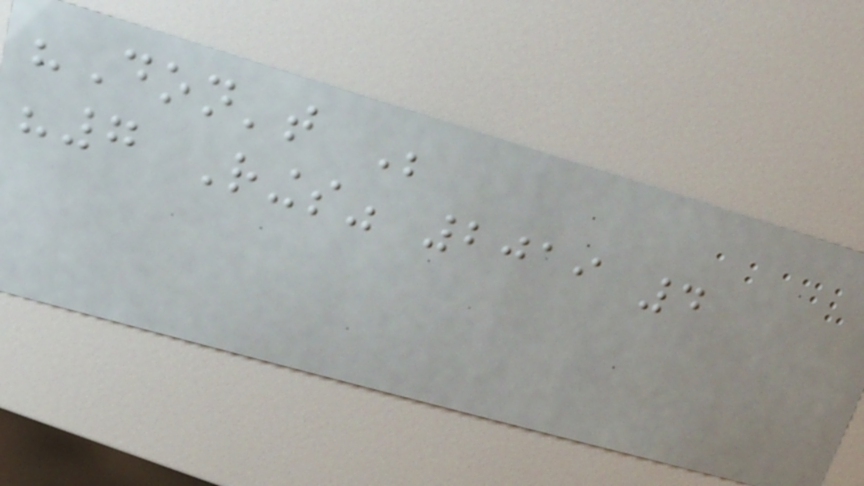"Don't Be
"7 Rings" 2019 4
